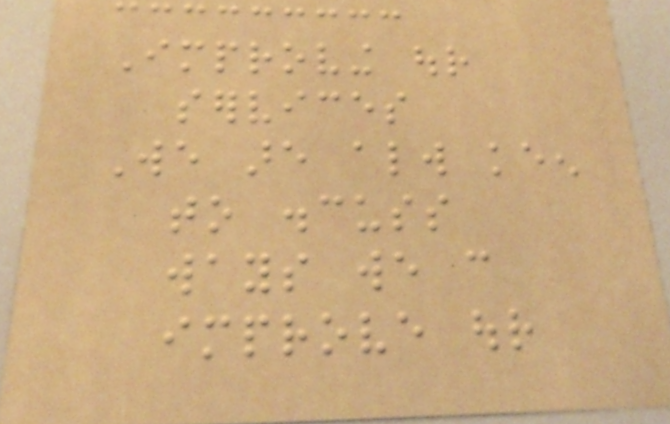Improving our
services
We are always keen
to discuss
ways we can
improve our
